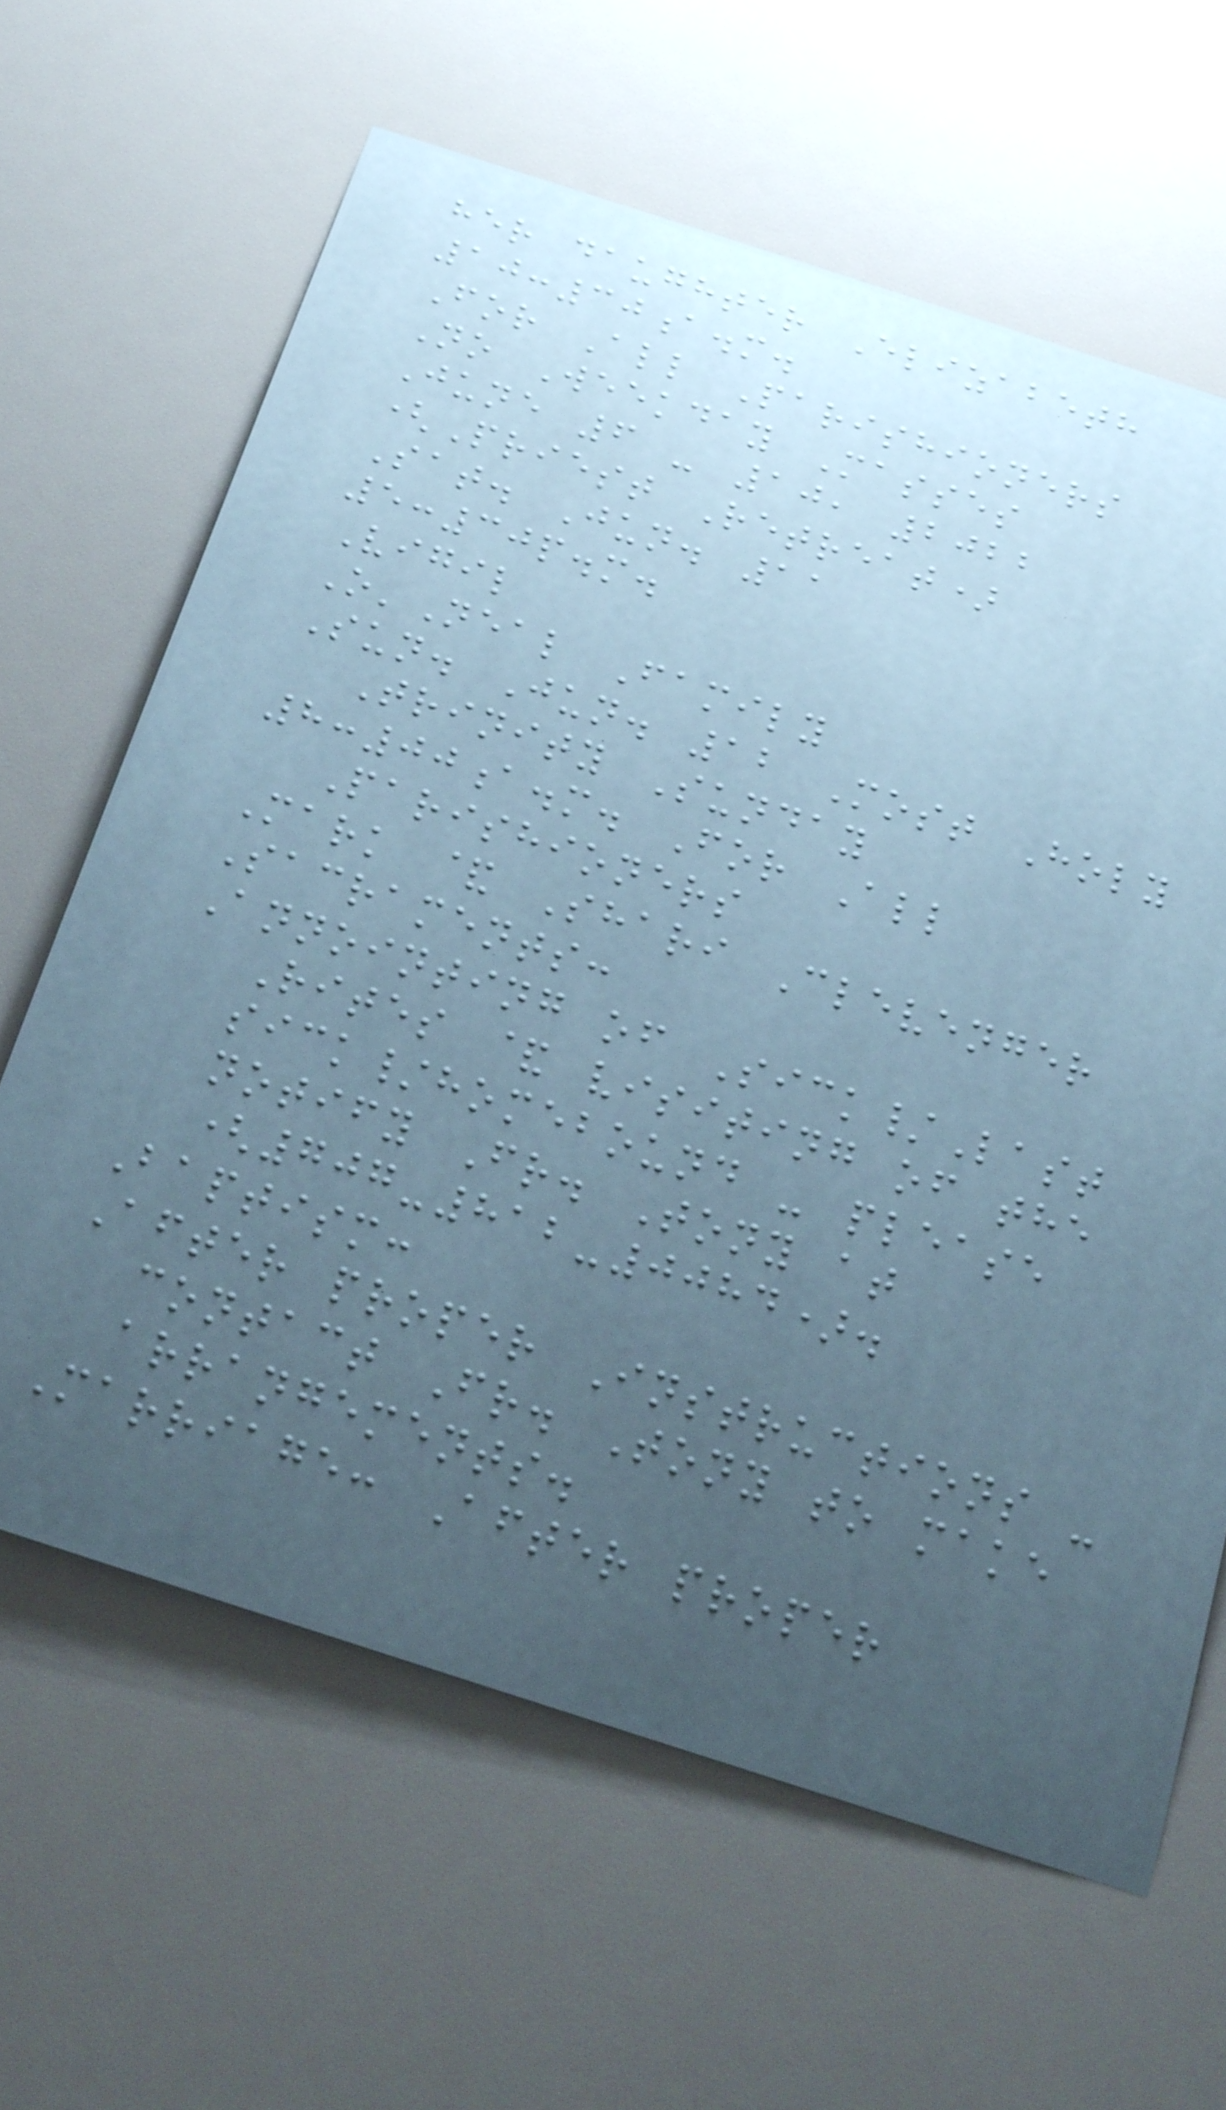her daughter Elizabeth
10:30a.m.
For All Parishioners
No Weekday Masses
June 6 - 10, 2022
(Priest Retreat)
Sat. Jun. 11
5:30p.m.
Vigil
O'Neal Family
Sun. Jun. 12 Most Holy
Trinity Sunday
8:00a.m. For All
Parishioners
Mark & Shari Clevenger
Sacraments:
Annointing of Sick/Last
Rites & visiting of the
sick/homebound - please
notify Fr. Tony at
(707-812-0084).
Baptism:
After proper Instructions -
contact Fr. Tony to make
arrangements.
Marriage: After proper
